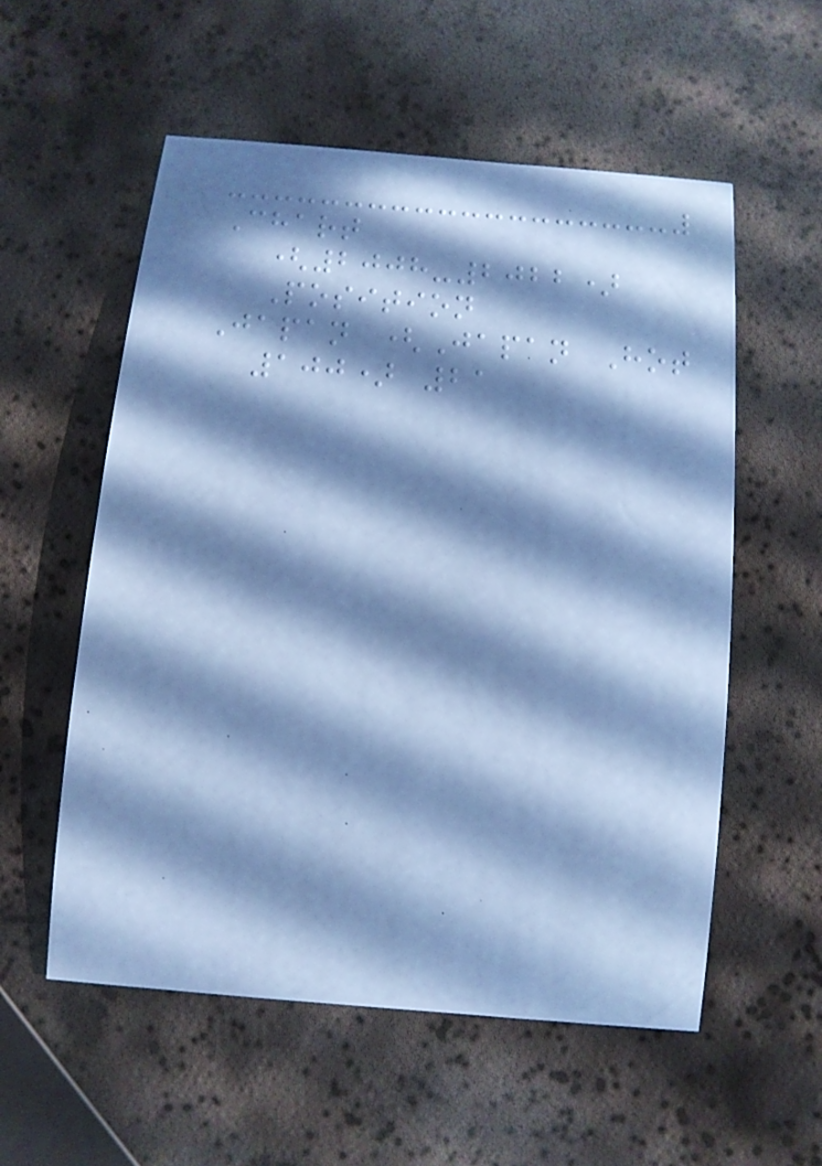Chart
(2008-2022)
Position
Japan (Japan Hot
100) 21
